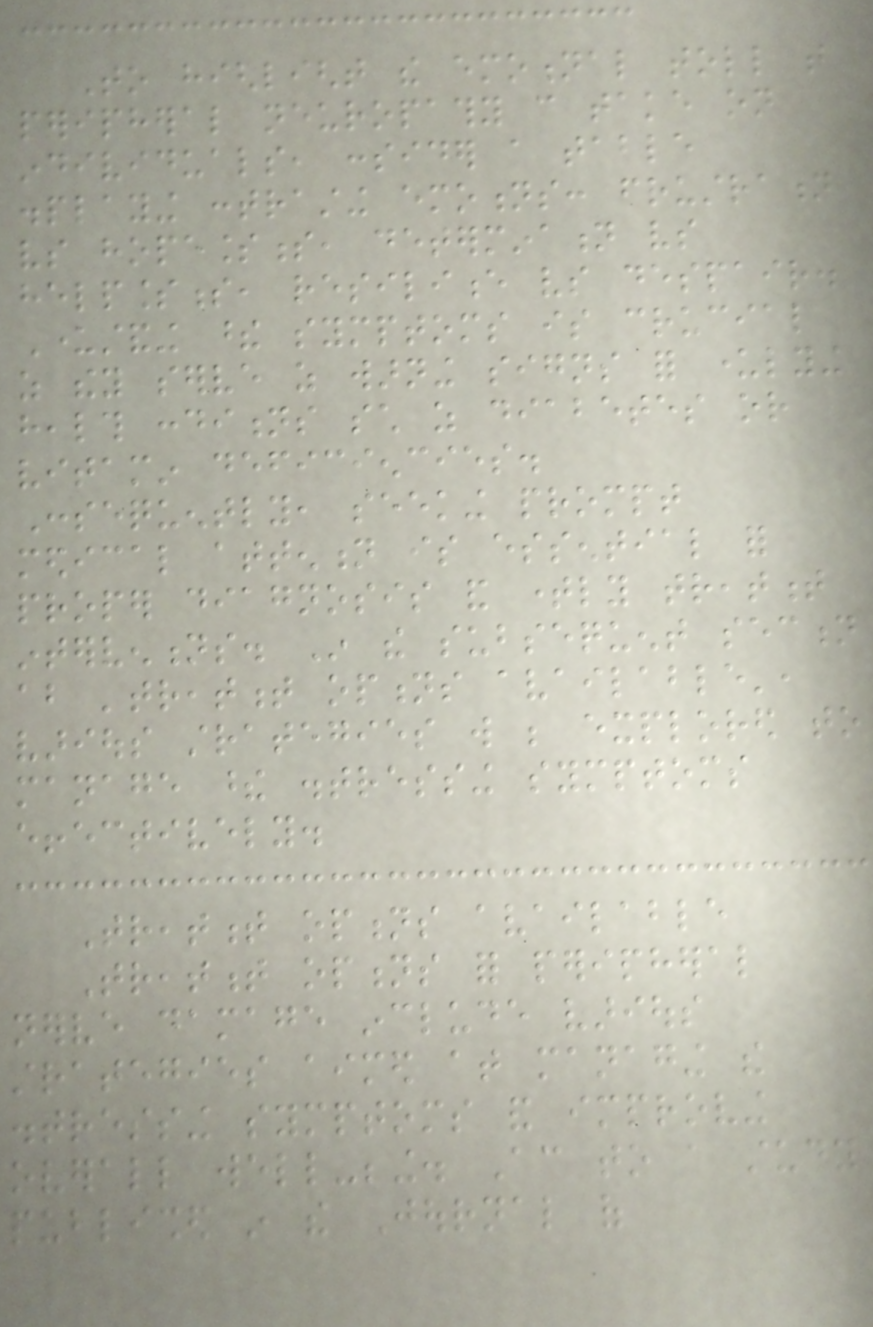To highlight the emotional toll that
peripheral neuropathy can take on
individuals, consider a table
displaying contrasting emotions: frustration
vs hopelessness, determination vs
helplessness, resilience vs despair.
Understanding these symptoms is crucial
as they serve as warning signs for underlying
health conditions such as diabetes or
vitamin deficiencies.
Consequently, seeking prompt
medical attention is essential for
proper diagnosis and timely treatment
interventions. In the subsequent section
about 'treatment options available',
various strategies will be explored to
manage these distressing symptoms
effectively.
Treatment options available
Treatment options for peripheral
nerve damage include various
strategies aimed at managing the
distressing symptoms and improving
overall well-being. According to a study
published in the Journal of
